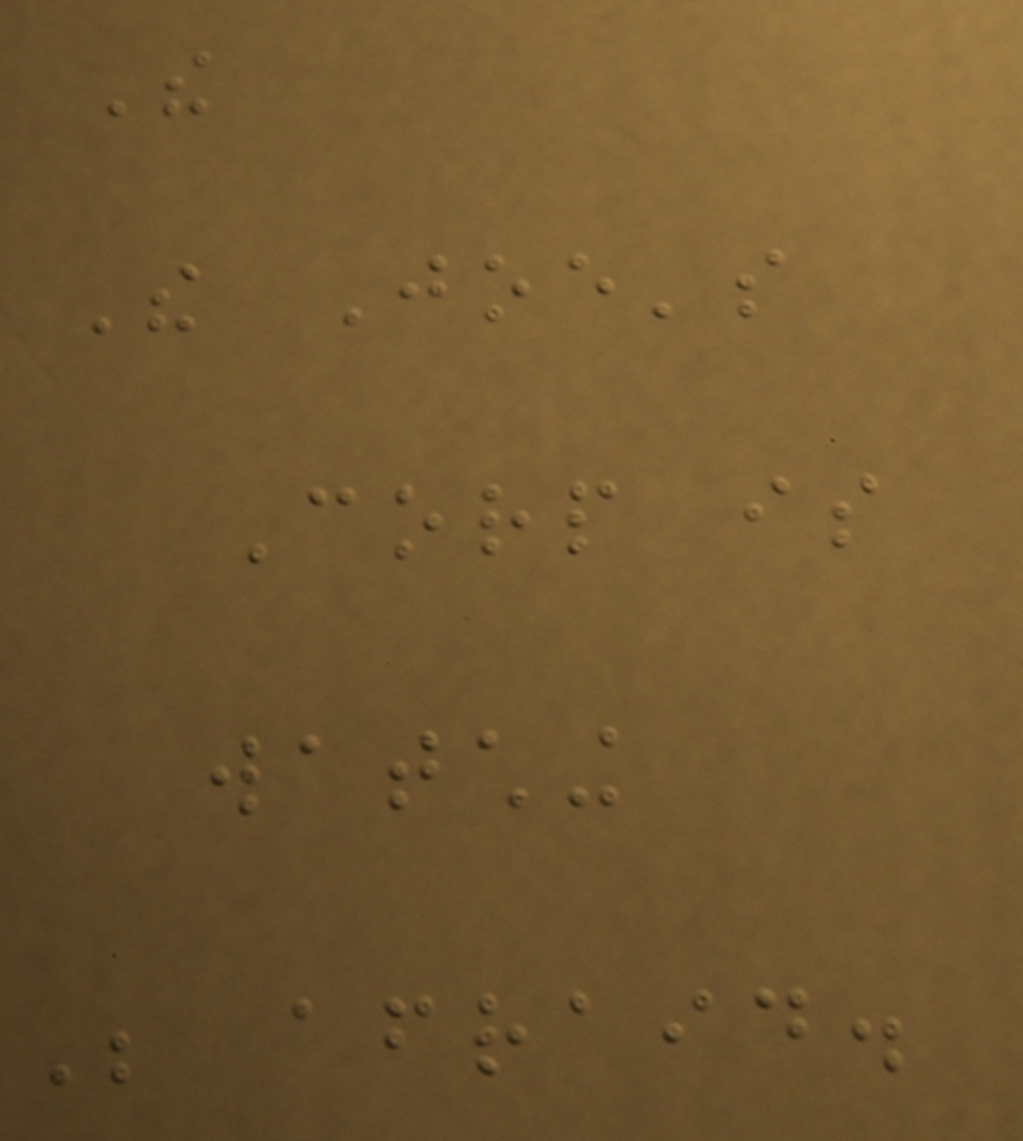The
The Joe's
Corp is
watching
Be afraid.
